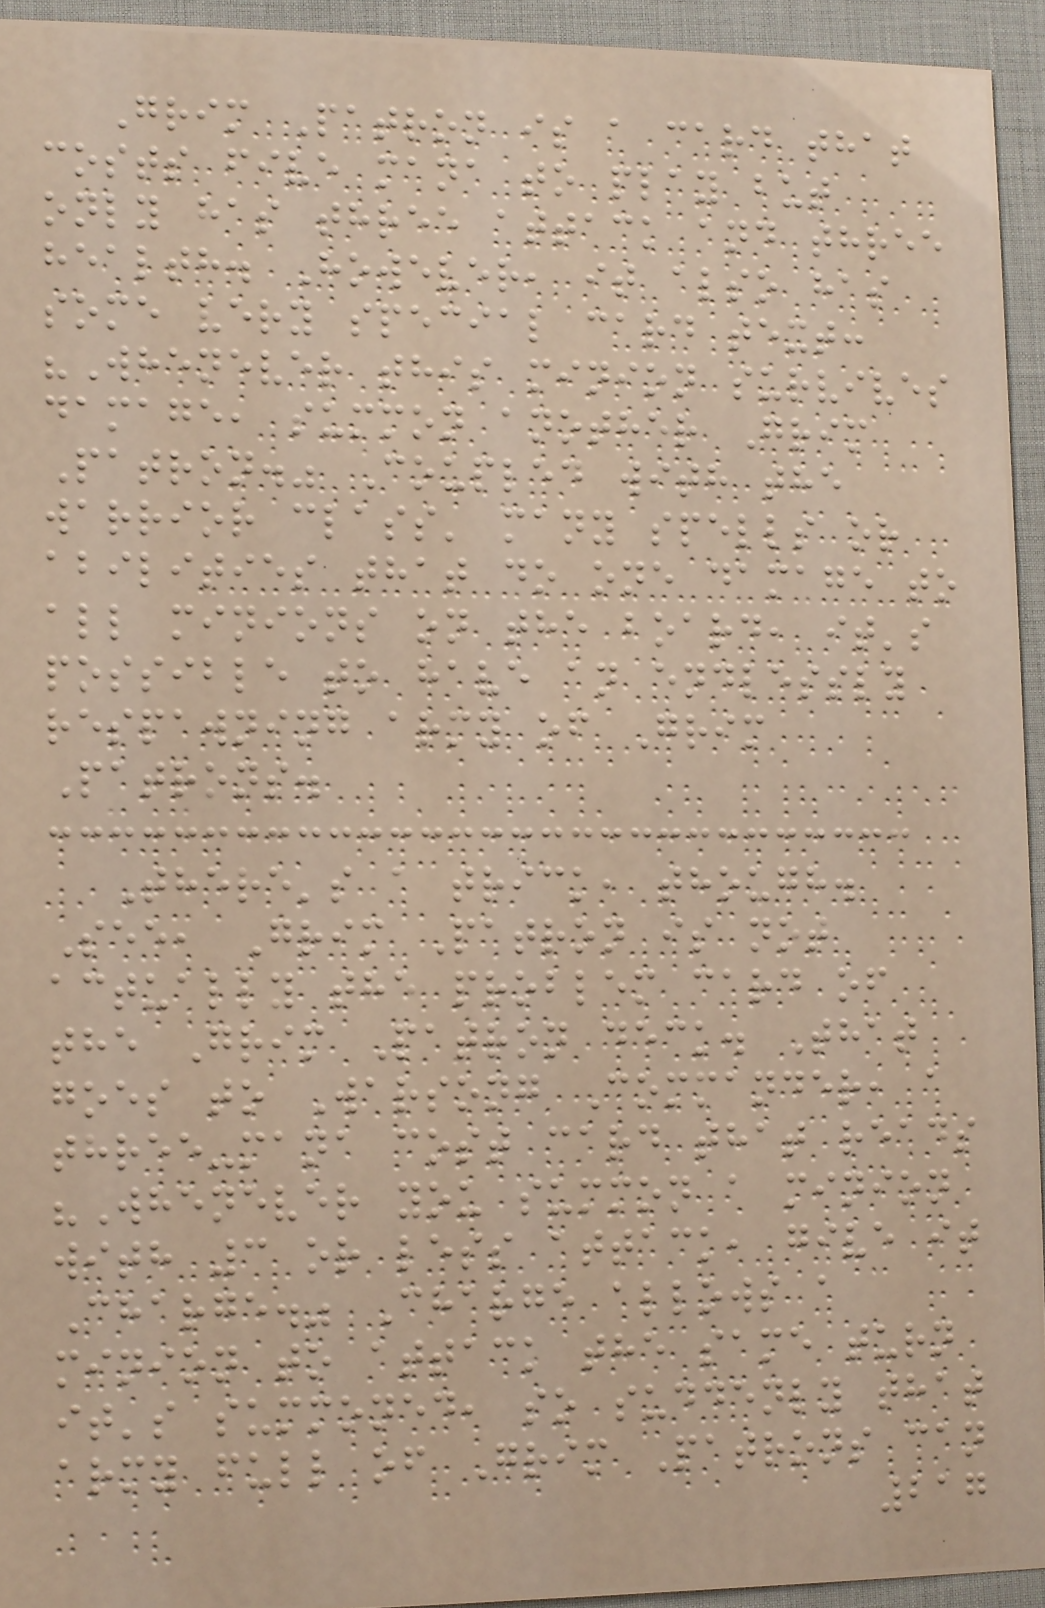Grim Patron is a card that
costs five mana to play but
only has three attack and three
health. However, it also has
some very special card text:
"Whenever this minion survives
damage, summon another Grim
Patron." Coupled with the
warrior class' many spells or
abilities that do one damage to
all minions on the board, it's
possible to have an endlessly
respawning army of Grim
Patrons.
There's a trick, though.
See, Grim Patron is not
actually the problem card of
the Grim Patron deck. That
goes to Warsong Commander, a
three-mana cost card that reads
"Whenever you summon a minion
with 3 or less attack, give it
Charge." Charge allows a
minion to attack the same turn
it's summoned, so suddenly that
army full of Grim Patrons can
217
